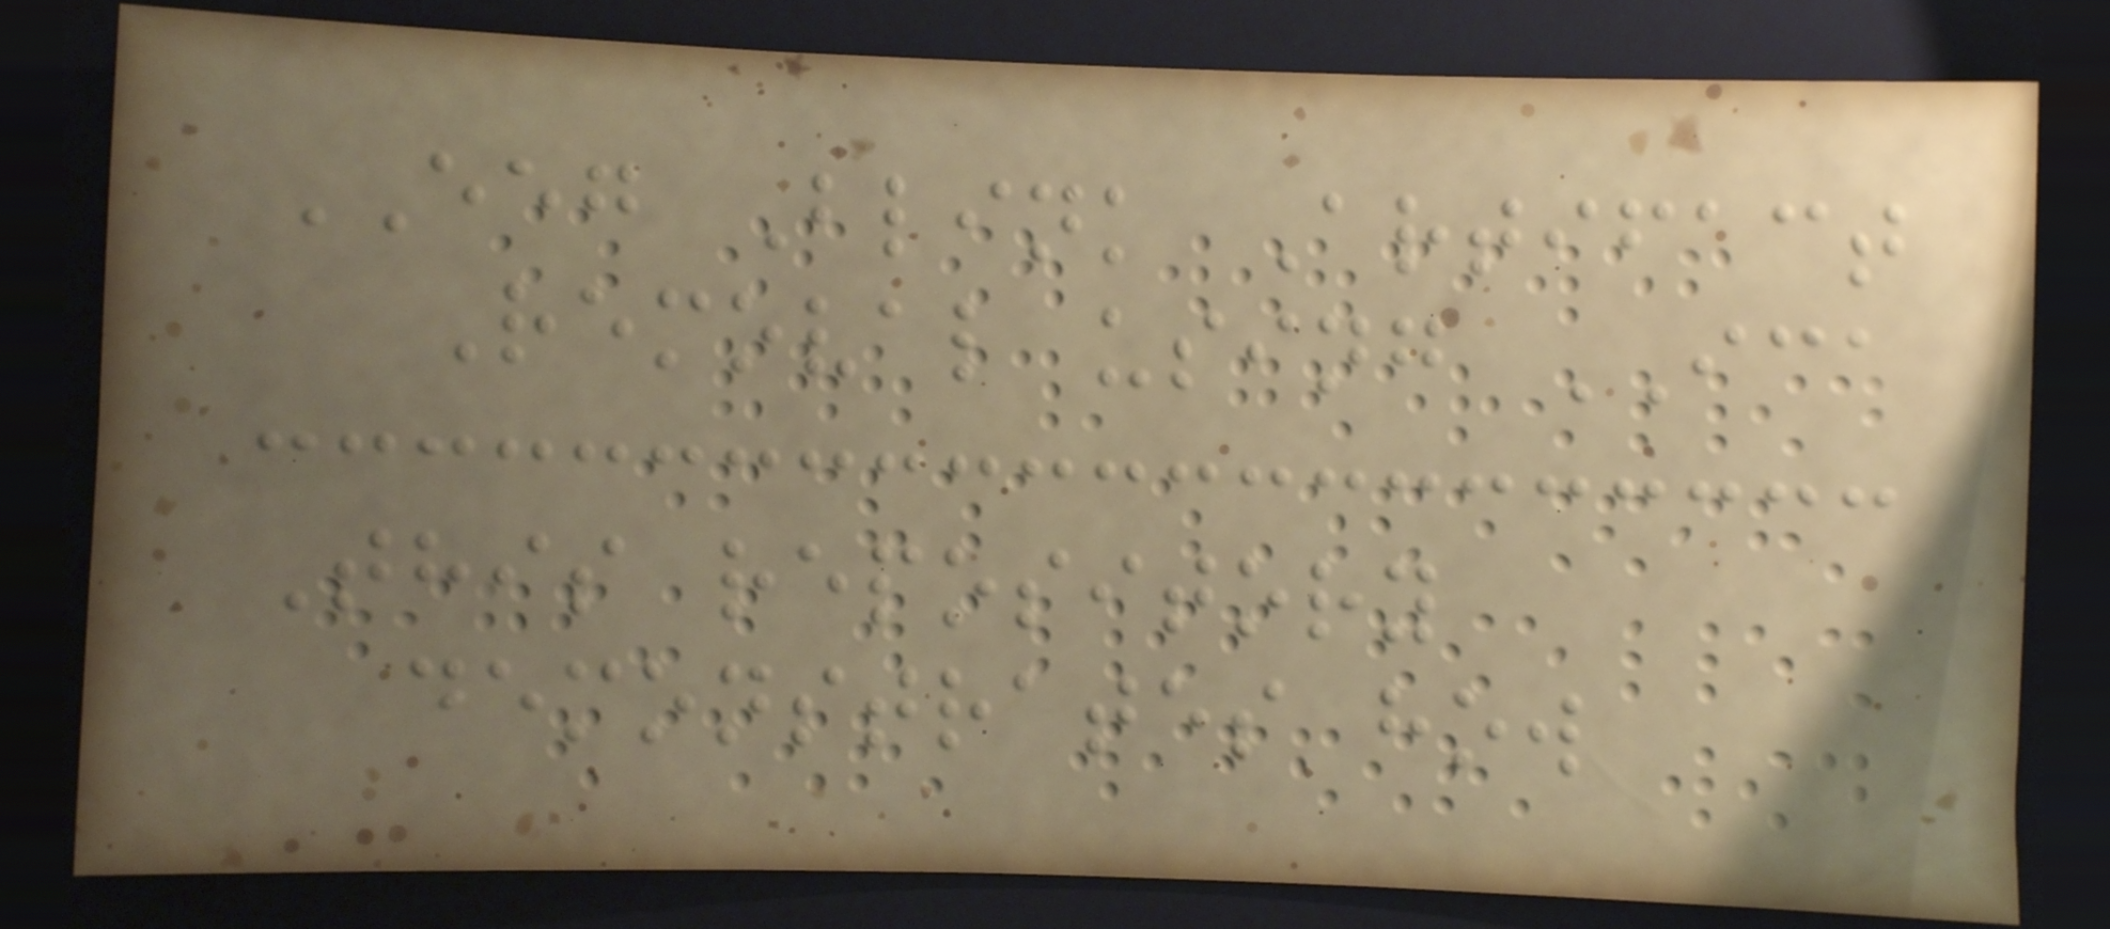EEG Blink Artifact
Removal using ICA
This repository
demonstrates how
